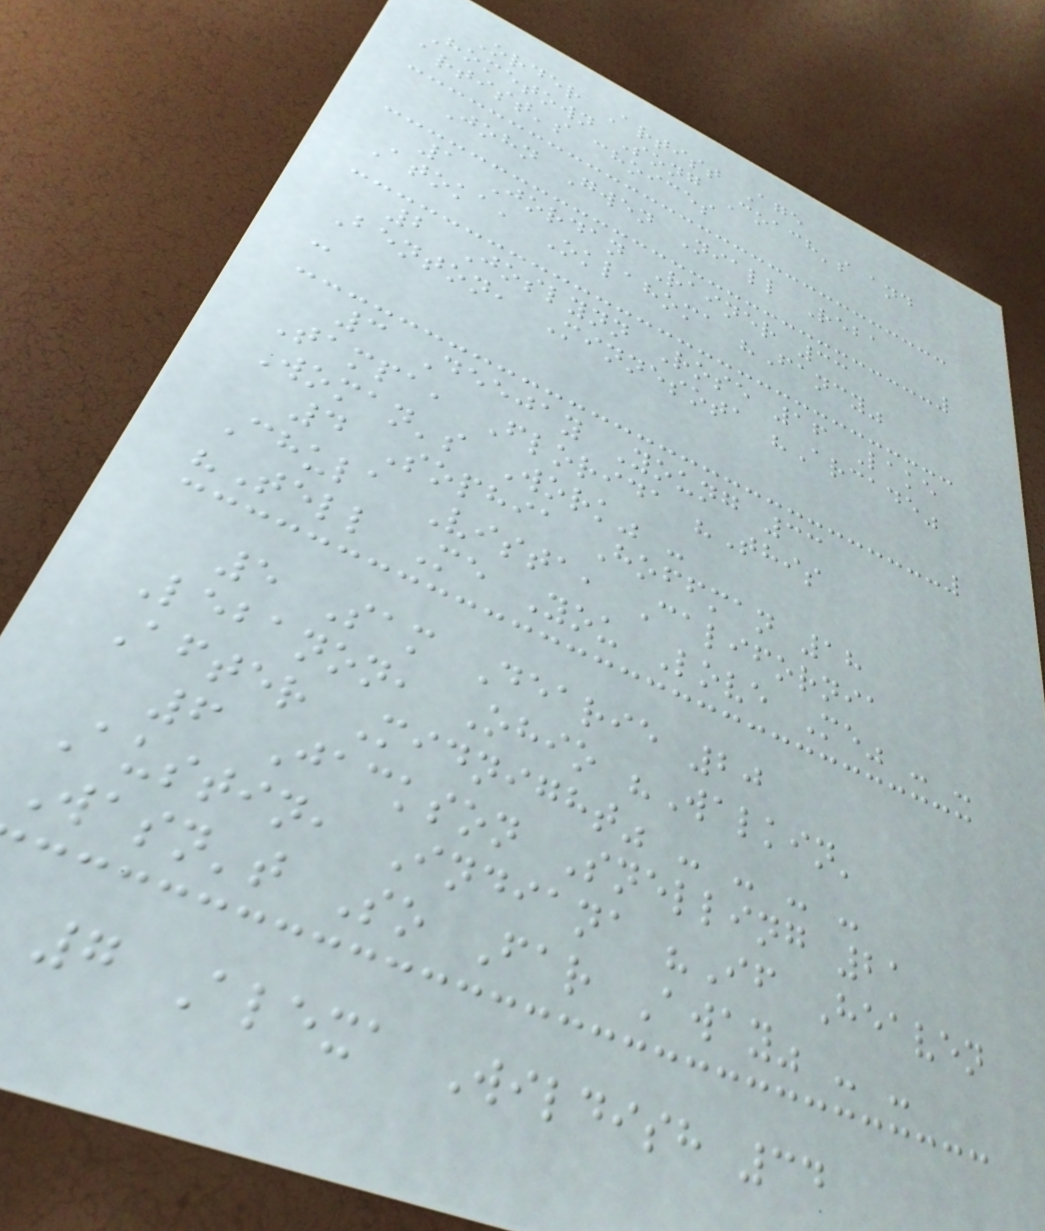Order Artist Age
Hometown Song Coach's and
artist's choices
John Gwen Niall Reba
1 Jordan Rainer 33
Atoka, Oklahoma "Fancy"
2 Joslynn Rose 16 Lake
Benton, Minnesota "Arcade"
-
3 Deejay Young 33
Tampa, Florida "This
Woman's Work" -
4 Sophia Hoffman 18
Chula Vista, California
"Tell Me You Love Me" - -
5 Sam Dearie 20
Lebanon, Ohio "Walkin'
After Midnight" - - - -
6 Jackson Snelling 21
Austin, Indiana "If Heaven
Wasn't So Far Away" - -
7 Alexa Wildish 34
